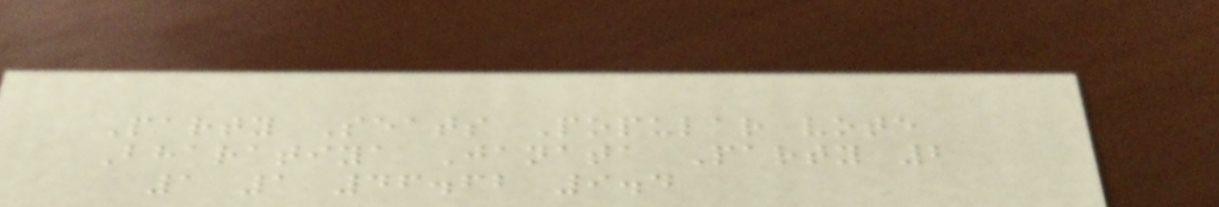Party Seats Popular vote
Bharatiya Janata Party 2
1 1 46.62 9.4
